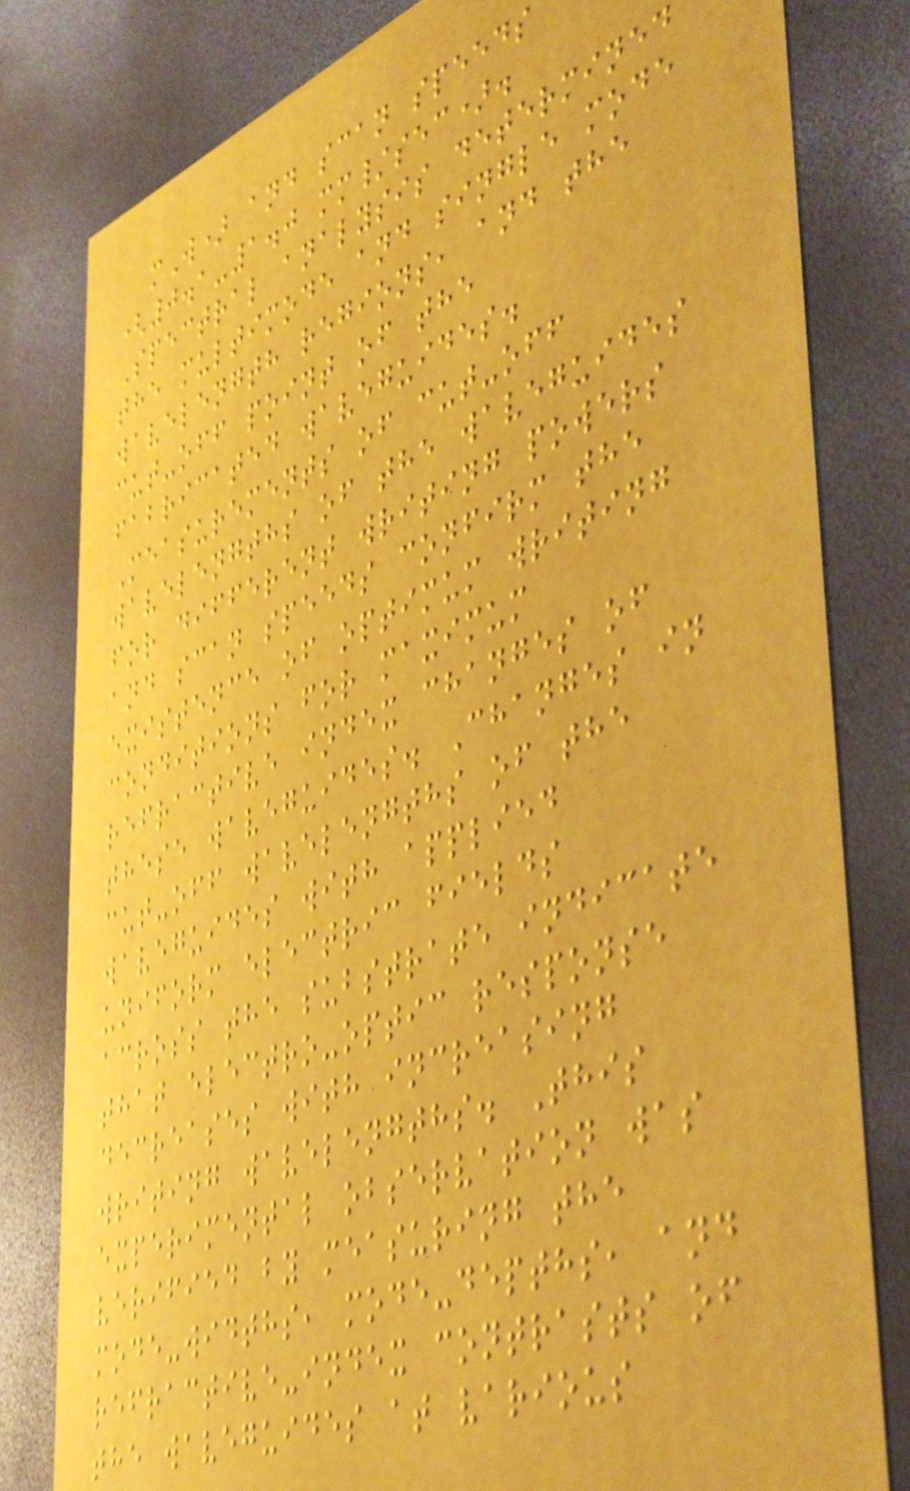mW) and scan speeds
(0.1-1.0 mm/sec).
Spectral analysis determined
the multimode and single mode
wavelength regions, and the
cut-off point of the
fabricated waveguides.
Measurements of cut-off
wavelengths of the waveguides
for different writing powers
and scan speeds confirm the
existence of optimum writing
conditions for maximum
refractive index changes of
these waveguides. Changes in
cut-off wavelengths of the
waveguides with applied
uniform electric fields
across the substrate indicate
that electro-optic response
decreases with increasing
writing wavelengths. This
experimental observation was
verified by measuring the
mode-widths, mode-depths, and
refractive-index contrasts of
the waveguides at various
